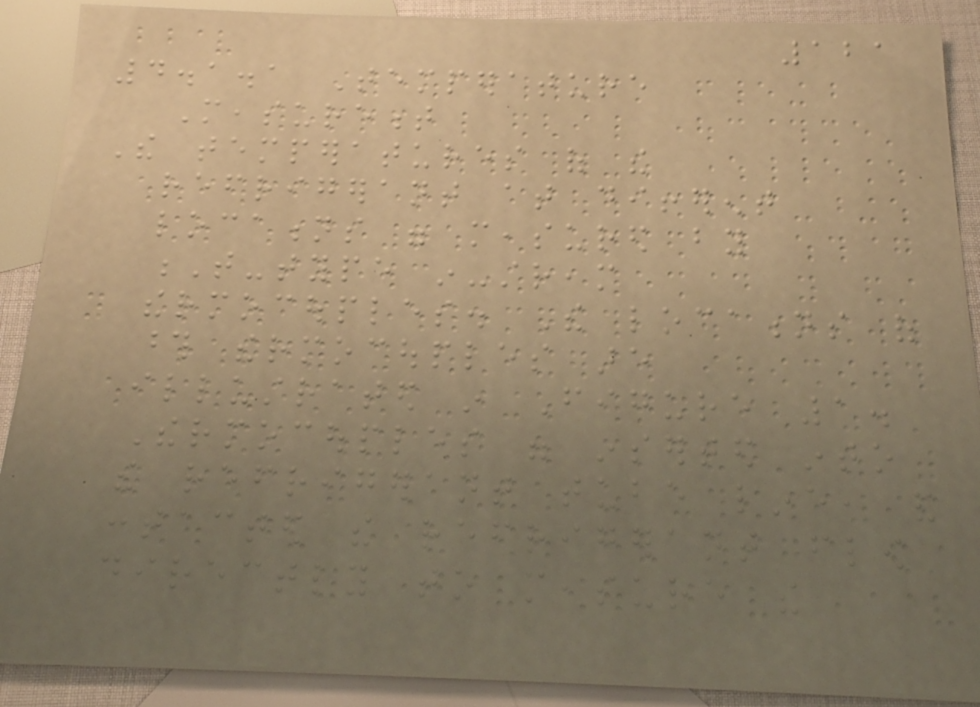121
4.1.1 Temperature
Measurement
The temperatures of the
refrigerant at different
locations were measured by
T-type in-stream
thermocouples. The locations of
those thermocouples are
illustrated in Figure 1.
Thermocouples were inserted into
the refrigerant tube line, and
contacted the refrigerant flow
directly to measure the
